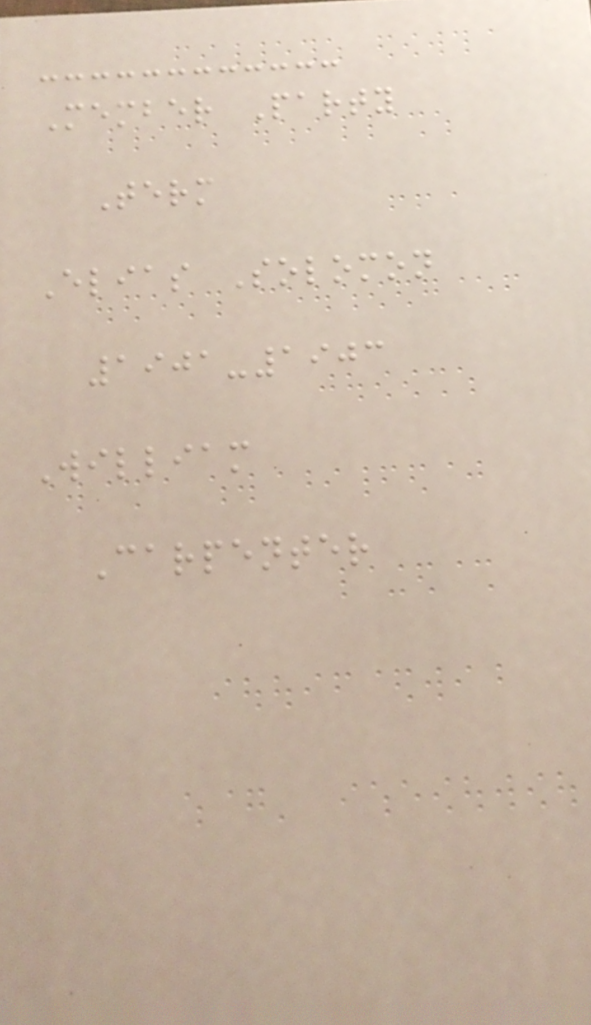Member Party
Term
Elias Solomon
1901-1903
William
Carpenter
